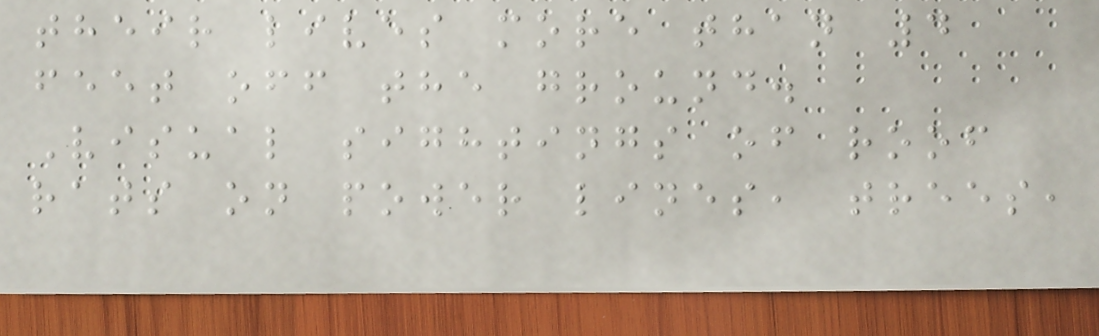their lives more than 4
feet off the ground.
Visual sightings of roof
rats on power lines, trees,
